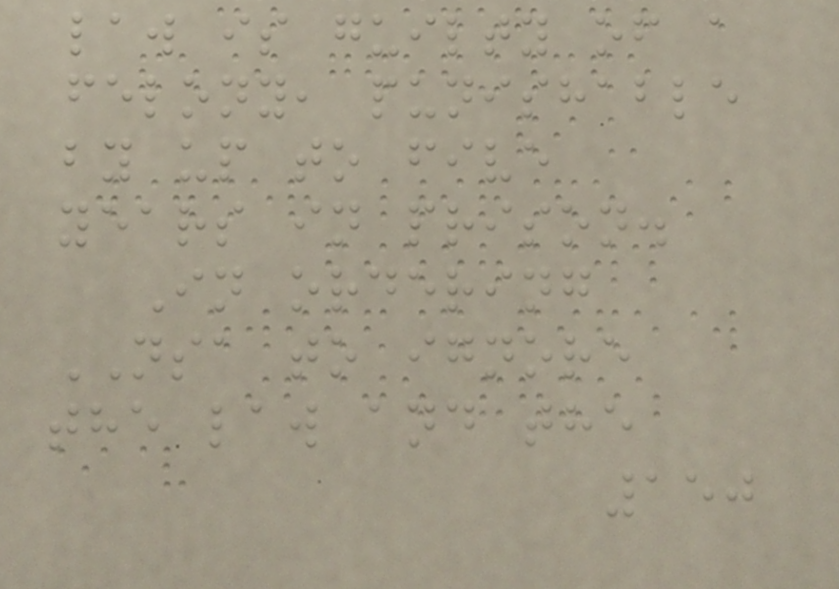law is guilty of a
felony, punishable
by up to five
years in prison.
In ordering
NSA to ignore
the law and the
150
